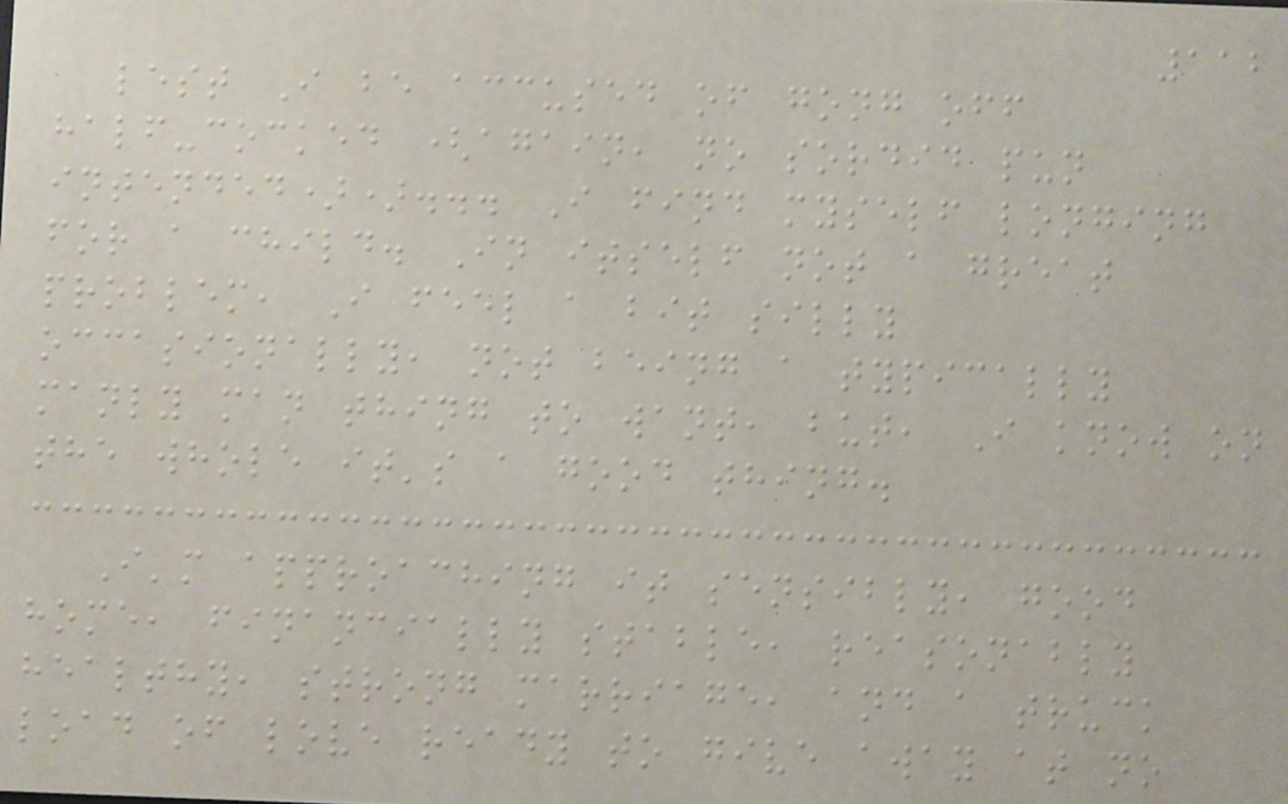112
lest I be accused of gong off
half-cocked (again, no sordid pun
intended))... I find myself longing
for a child. In itself not a great
problem, I feel a bit silly
occasionally, not being a typically
manly man thing to want, but, I know on
the whole it's a good thing.
I'm approaching it sensibly, good
home, financially stable, reasonably
healthy, strong marriage, and a truck
load of love ready to give away at no
